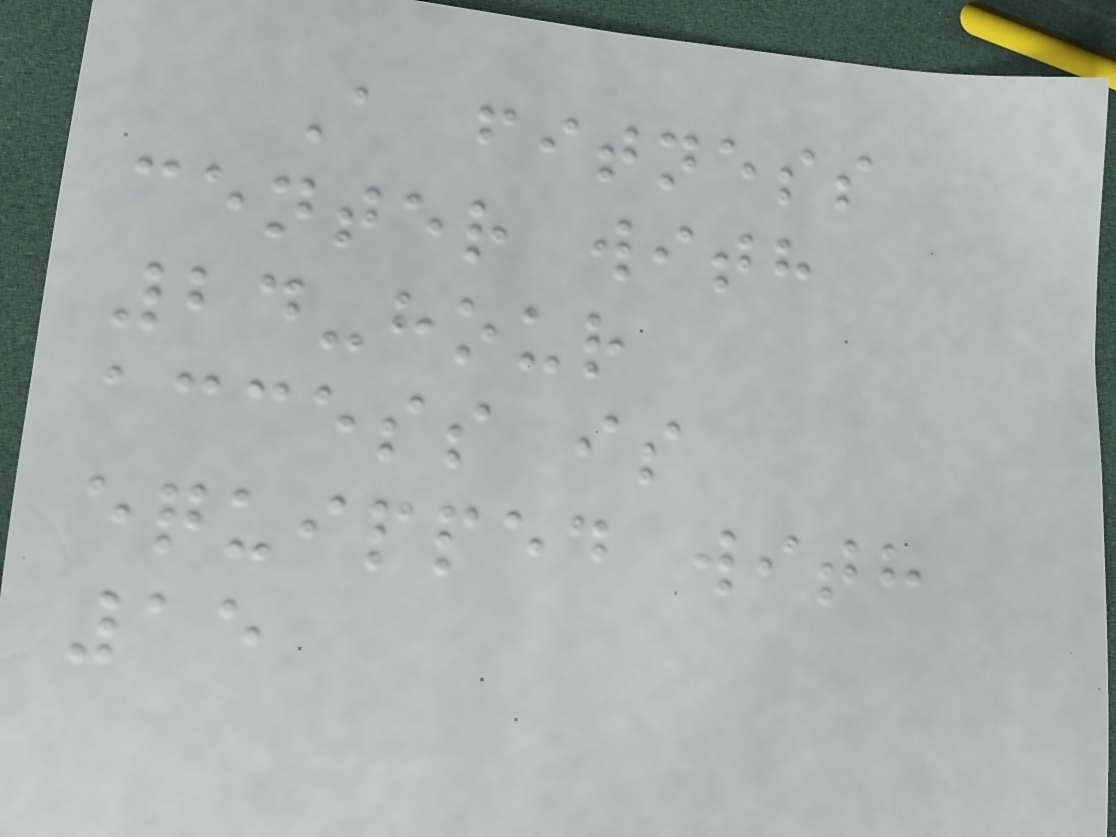A fitness
center with
24-hour
access is
equipped with
15
